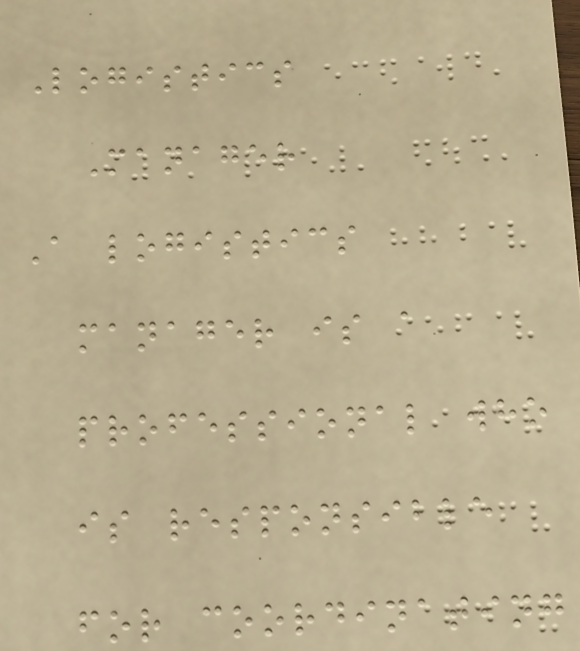Logistics
Manager
A logistics
manager is a
professional who
is responsible
for coordinating
